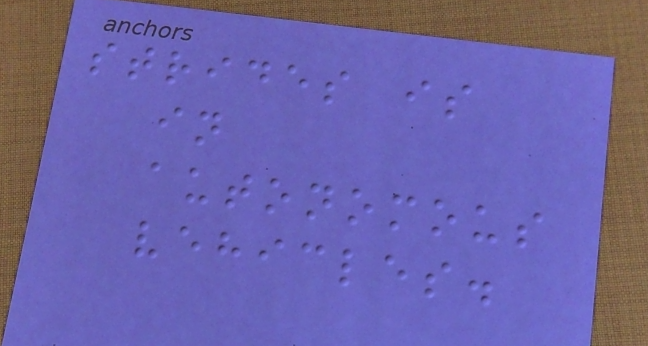strides is
in
autonomous
vehicles.
